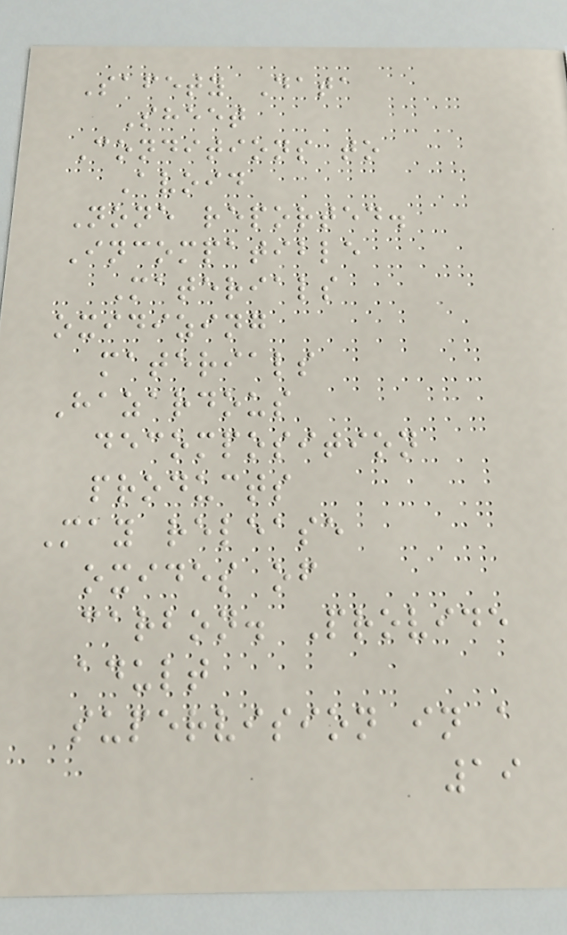Safety Data
Sheet
Conditions to
Avoid
None reported.
Incompatible
Materials
oxidizing
materials
Hazardous
decomposition
products
May release
oxides of
carbon. Provide
adult
supervision in a
19
